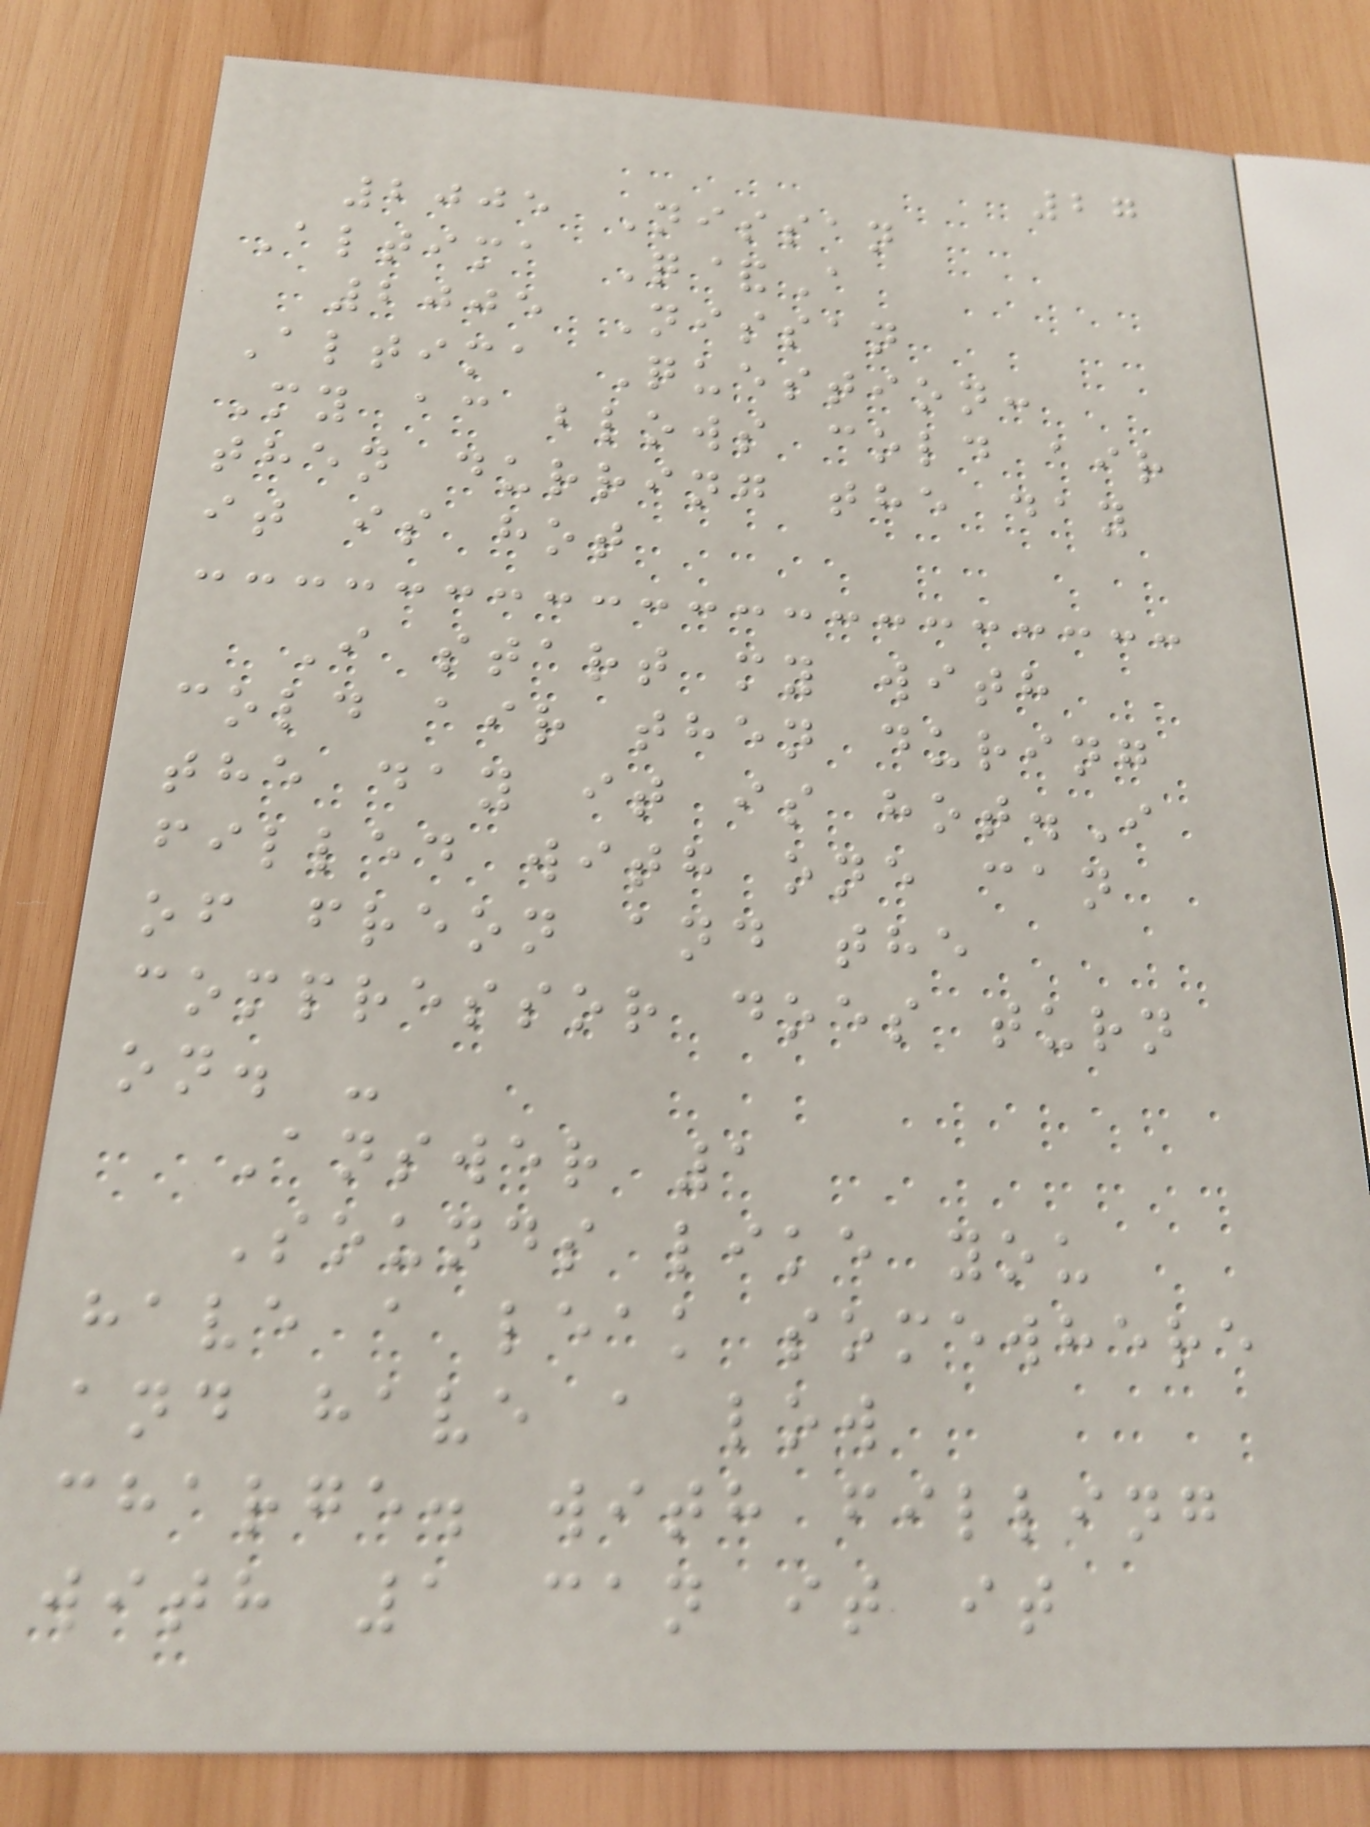27
2005 Nissan
Altima Q&A
2005 Nissan
Altima Question:
My ac blows cold air
then durring the day
it is hot
I start my with
cold air then during
the day it is hot.I
filled with one can
of freon and the
compressor does turn
on. -
Answer 1
Sounds like you
have a leak somewhere
and have a low
charge. with filling
with 1 can it it
